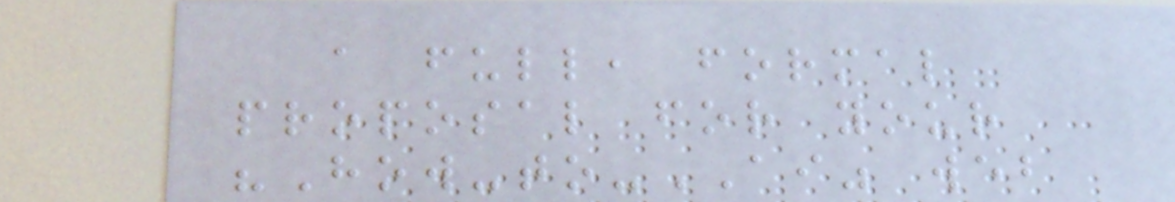a full, formal
proposal for your
"How-to-AI" web
